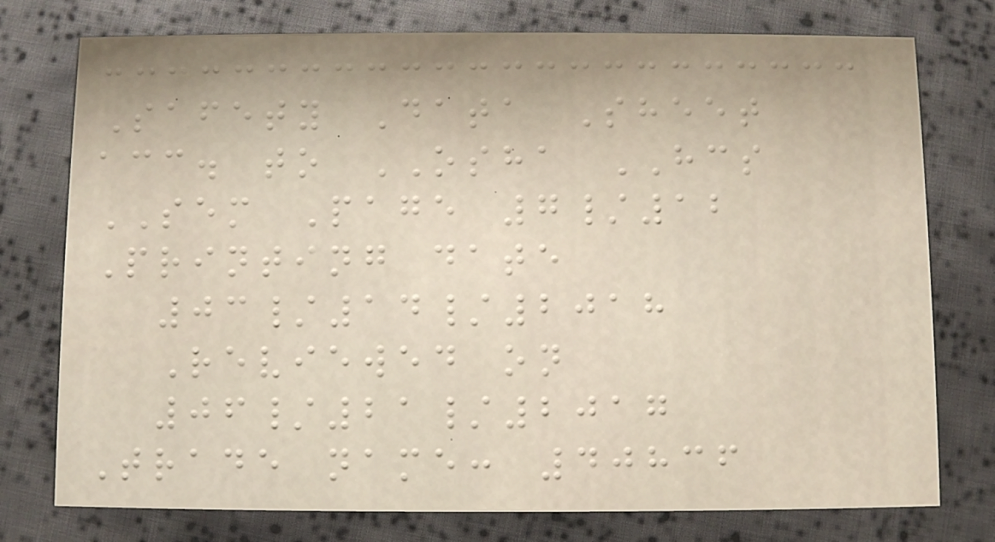Safety Data Sheet
acc. to OSHA HCS
SEM Page 7/12
Printing date
03/14/2018
Reviewed on
06/21/2017
Trade name: 40836
